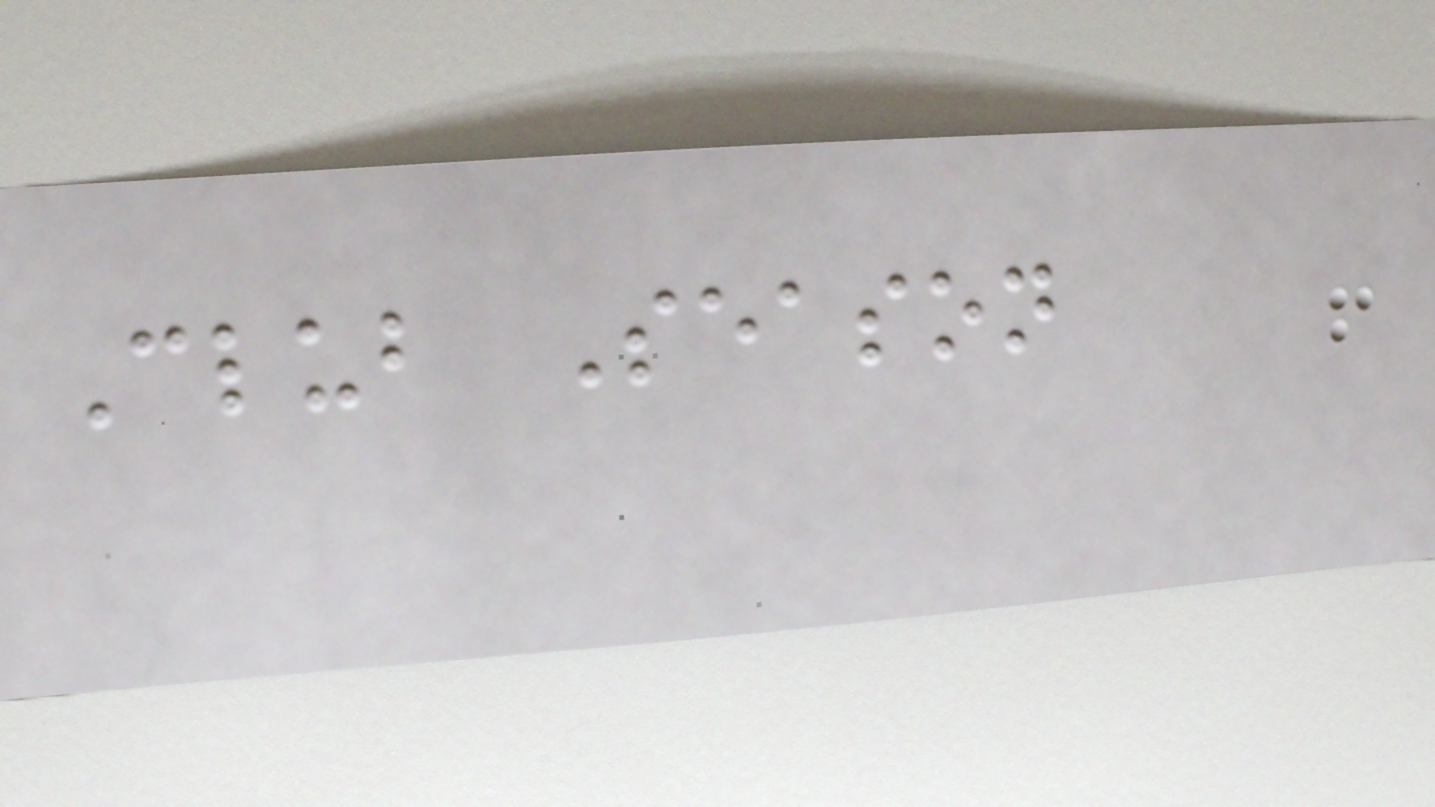Club Season
